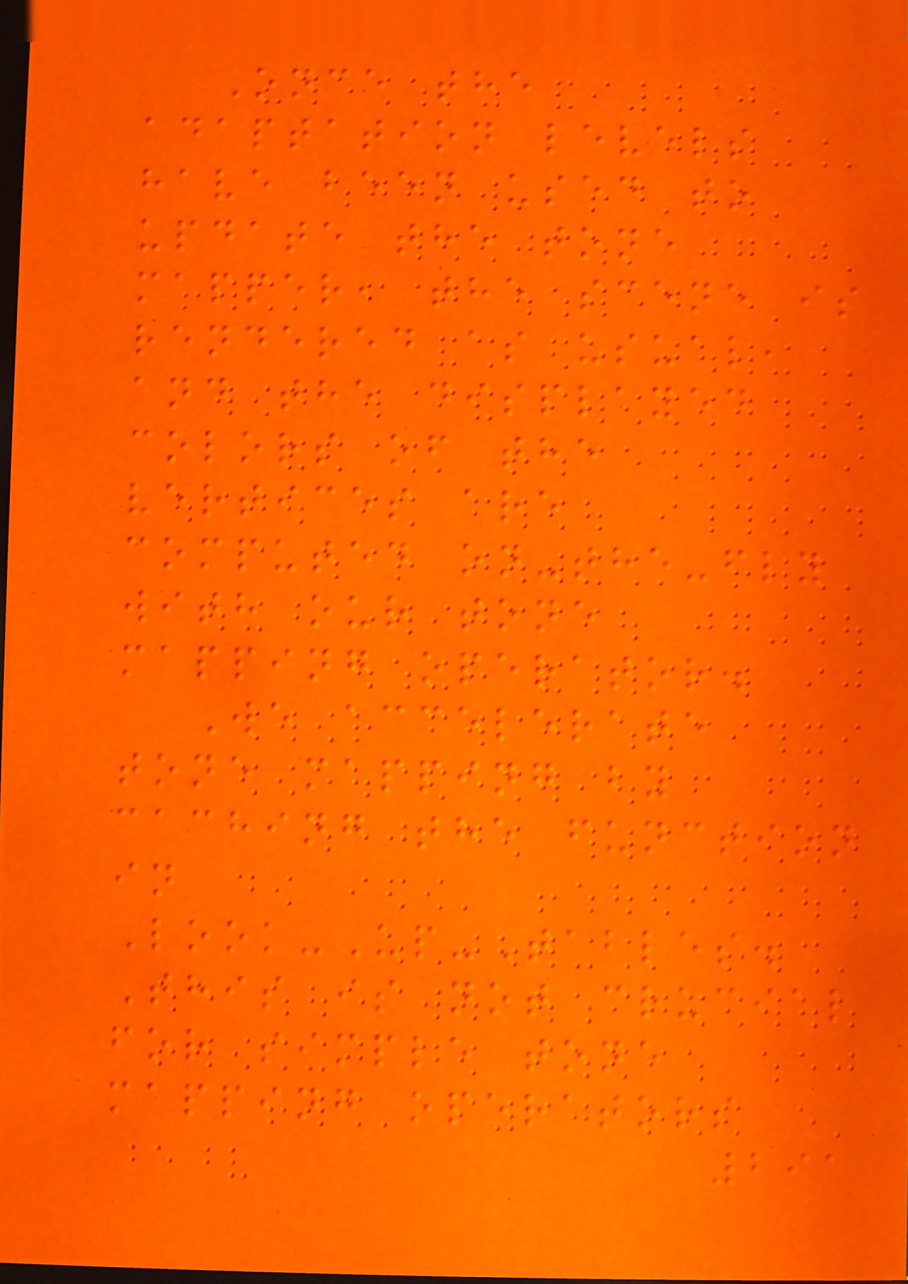Once the
adaptation levels
have been used to
update the tone
mapper, the scene is
rendered as usual,
and the displayed
colors of the
vertices are
computed on-the-fly
with our tone
mapping operator.
We accelerate
tone mapping by
caching the function
in
Look-Up-Tables.
This is not crucial
for simple tone
mapping operators
291
